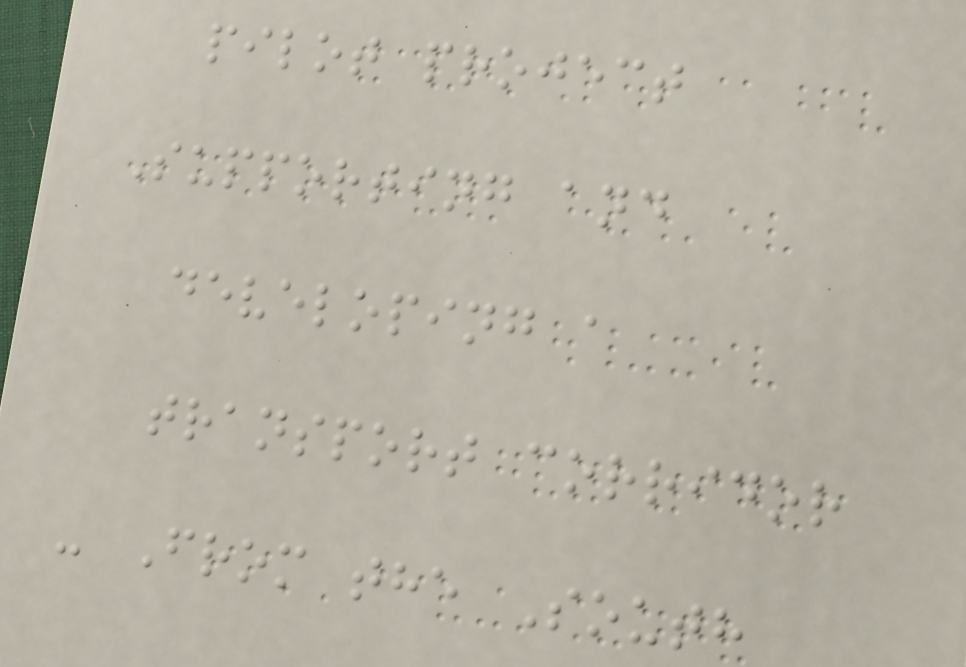pilot project
Supporting and
developing a
transport corridor
- From the South
